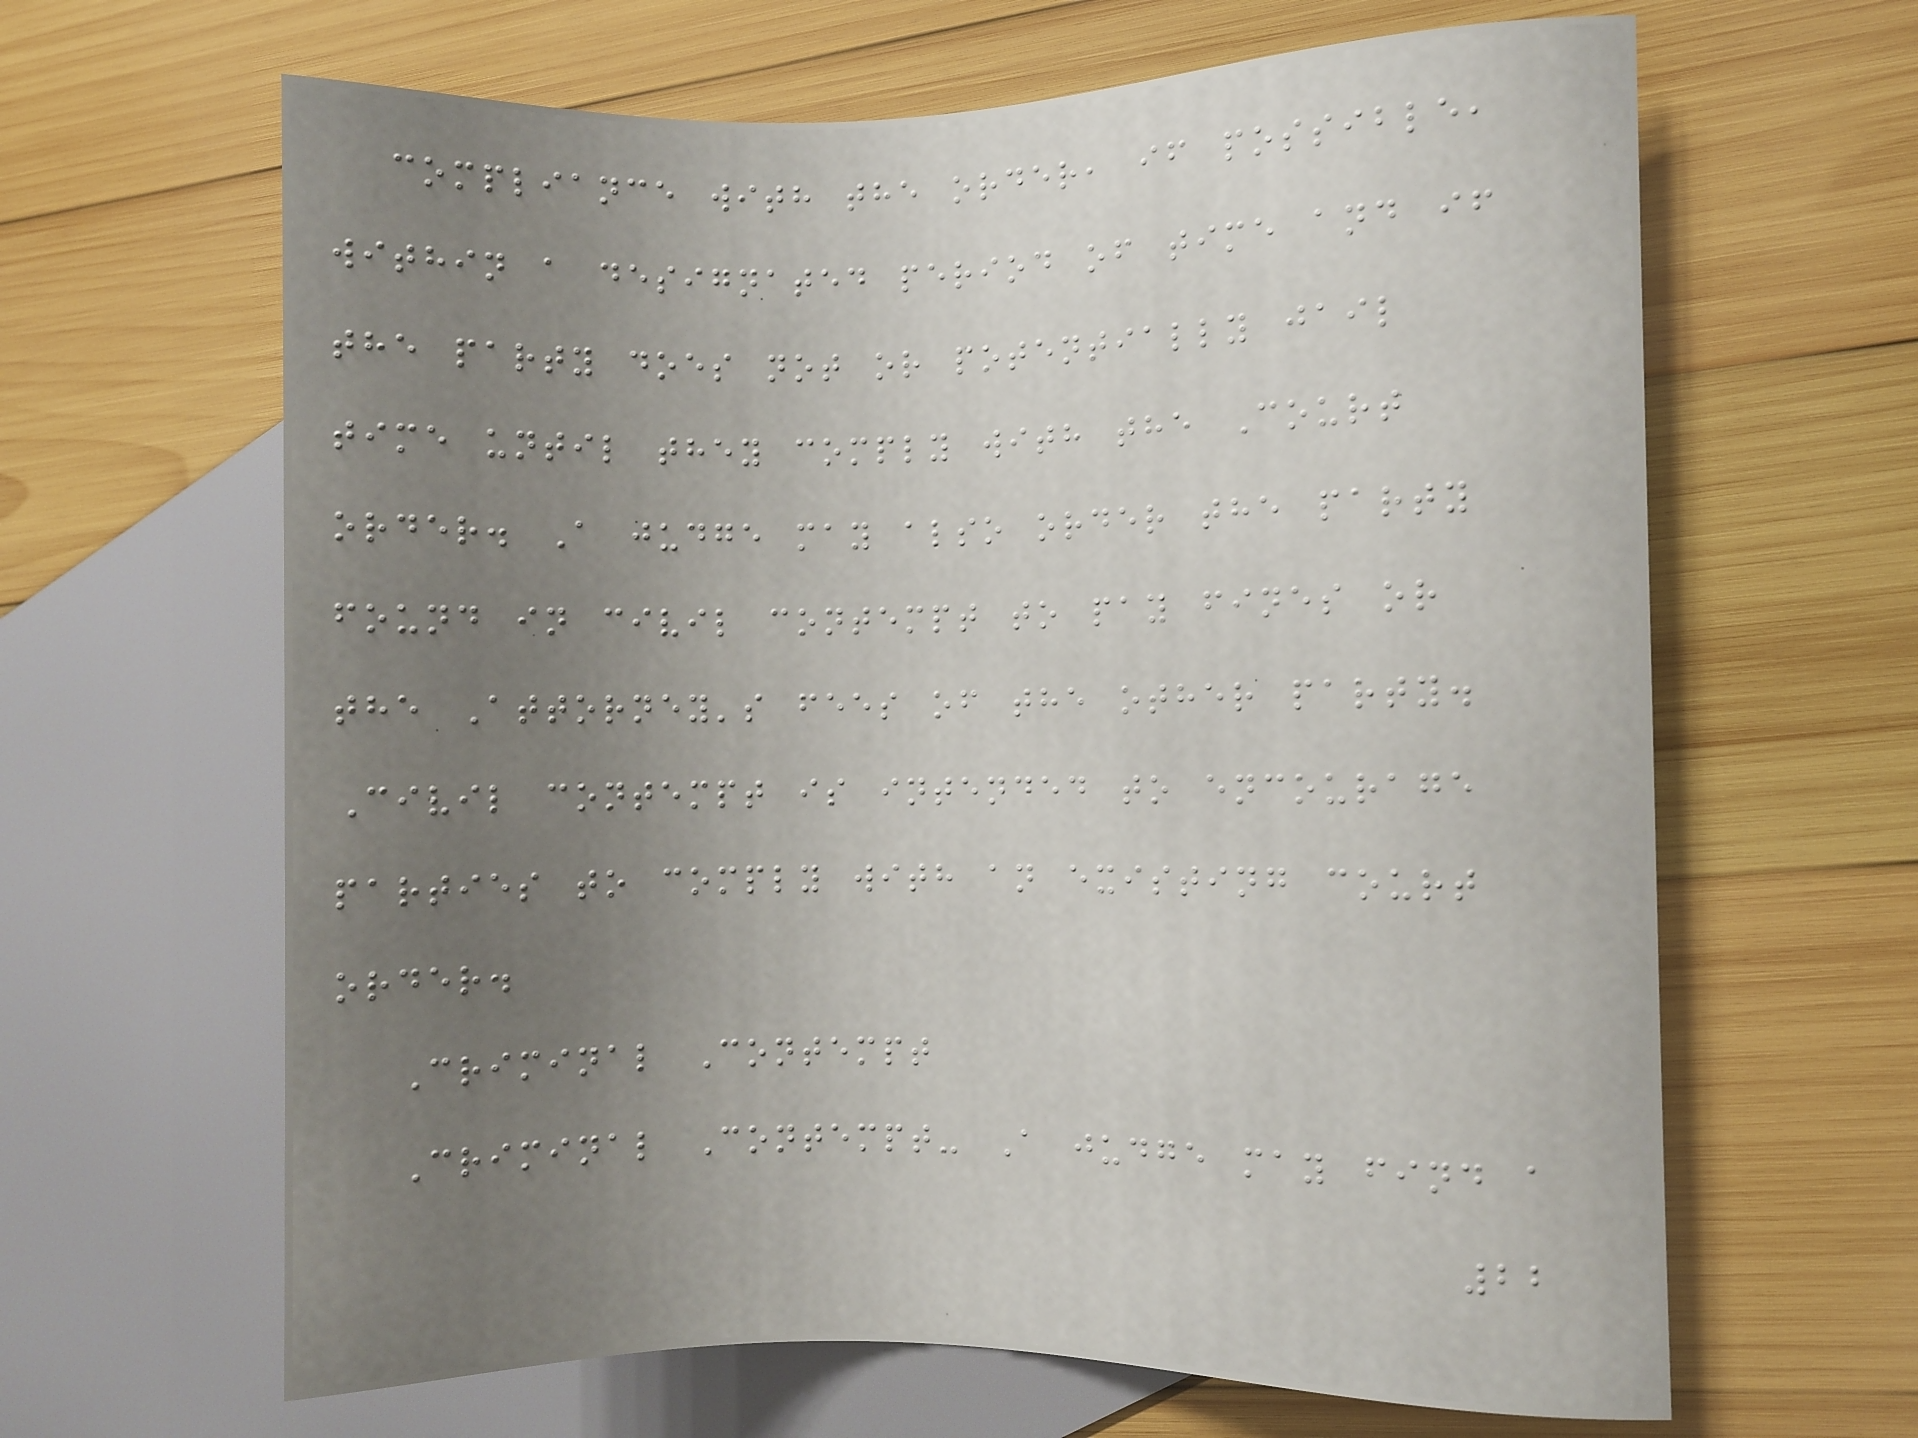compliance with the order, if possible,
within a designated period of time and if
the party does not or potentially jail
time until they comply with the Court
order. A judge may also order the party
found in civil contempt to pay fines or
the Attorney's fees of the other party.
Civil contempt is intended to encourage
parties to comply with an existing court
order.
Criminal Contempt
Criminal Contempt- A judge may find a
22
